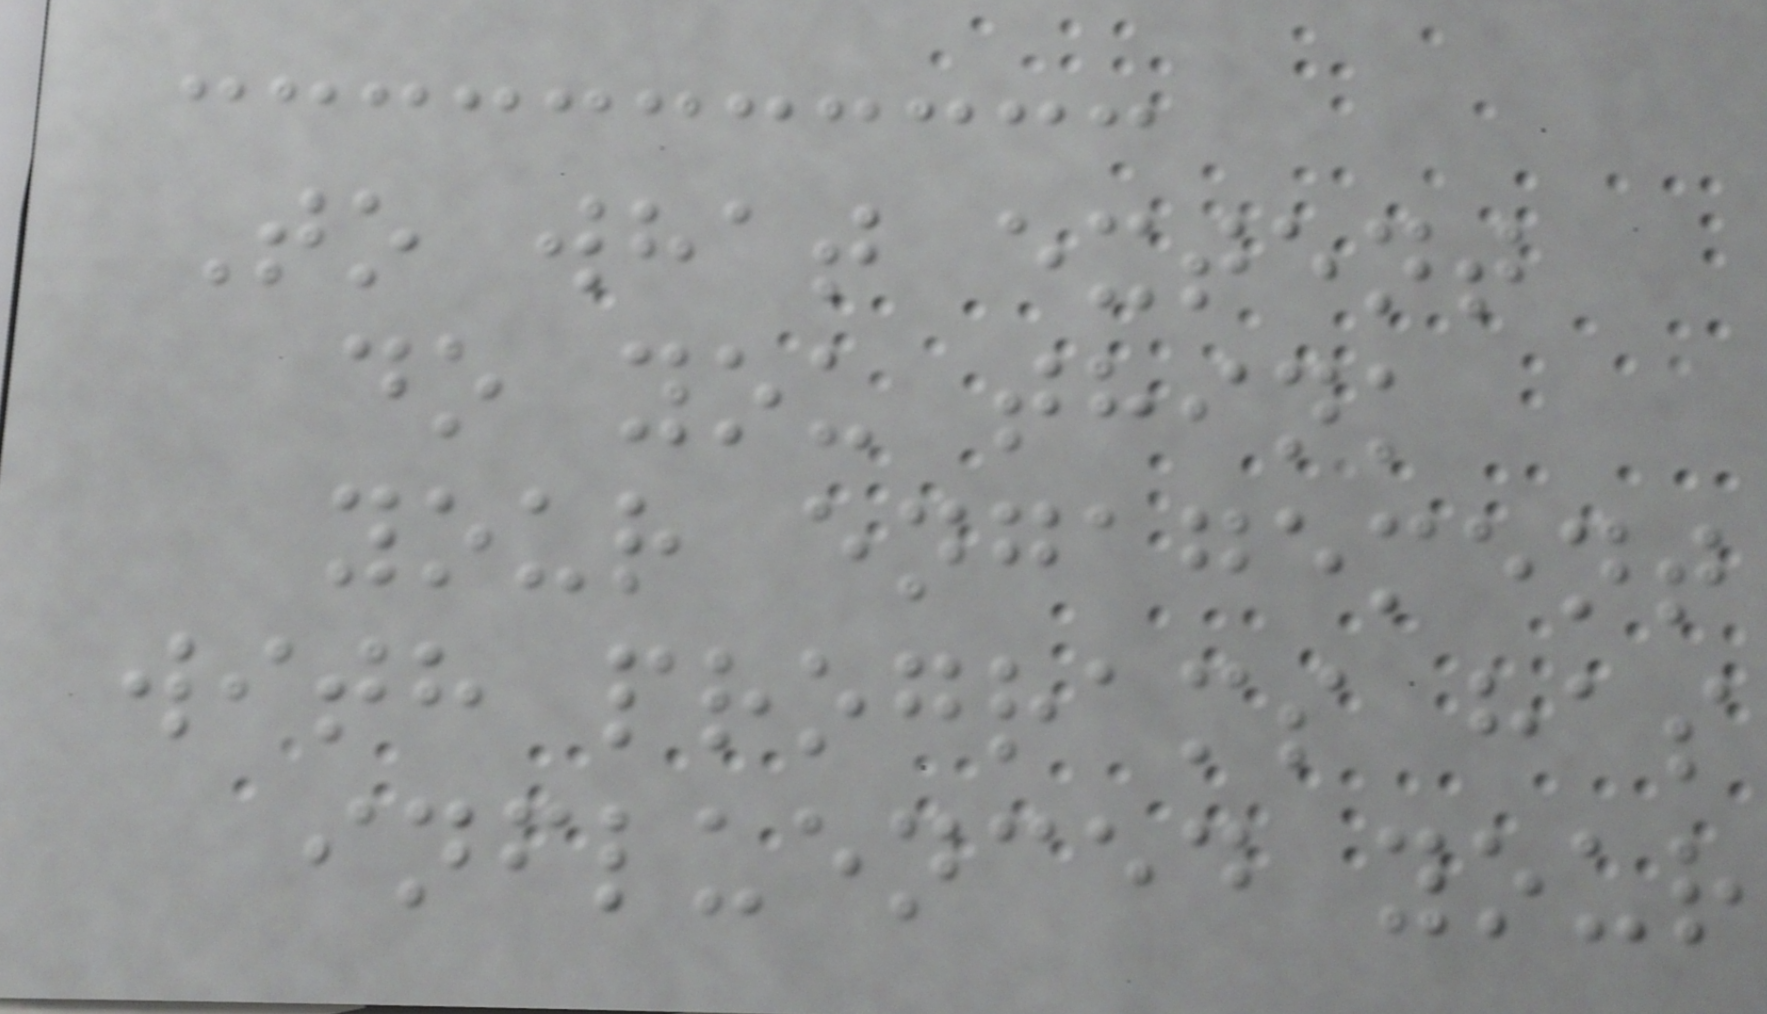To what extent
do you think
your engagement
with programs has
influenced your
